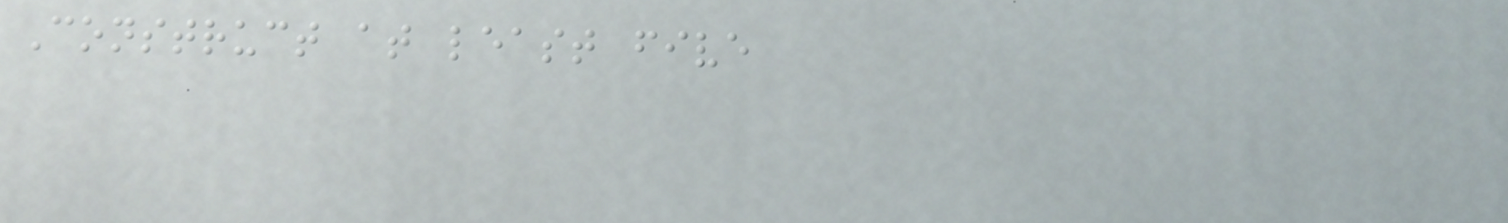Construct at least five
